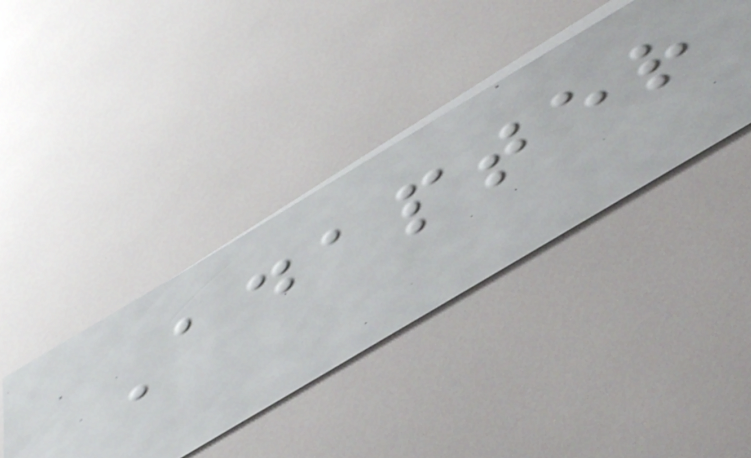Adapter
